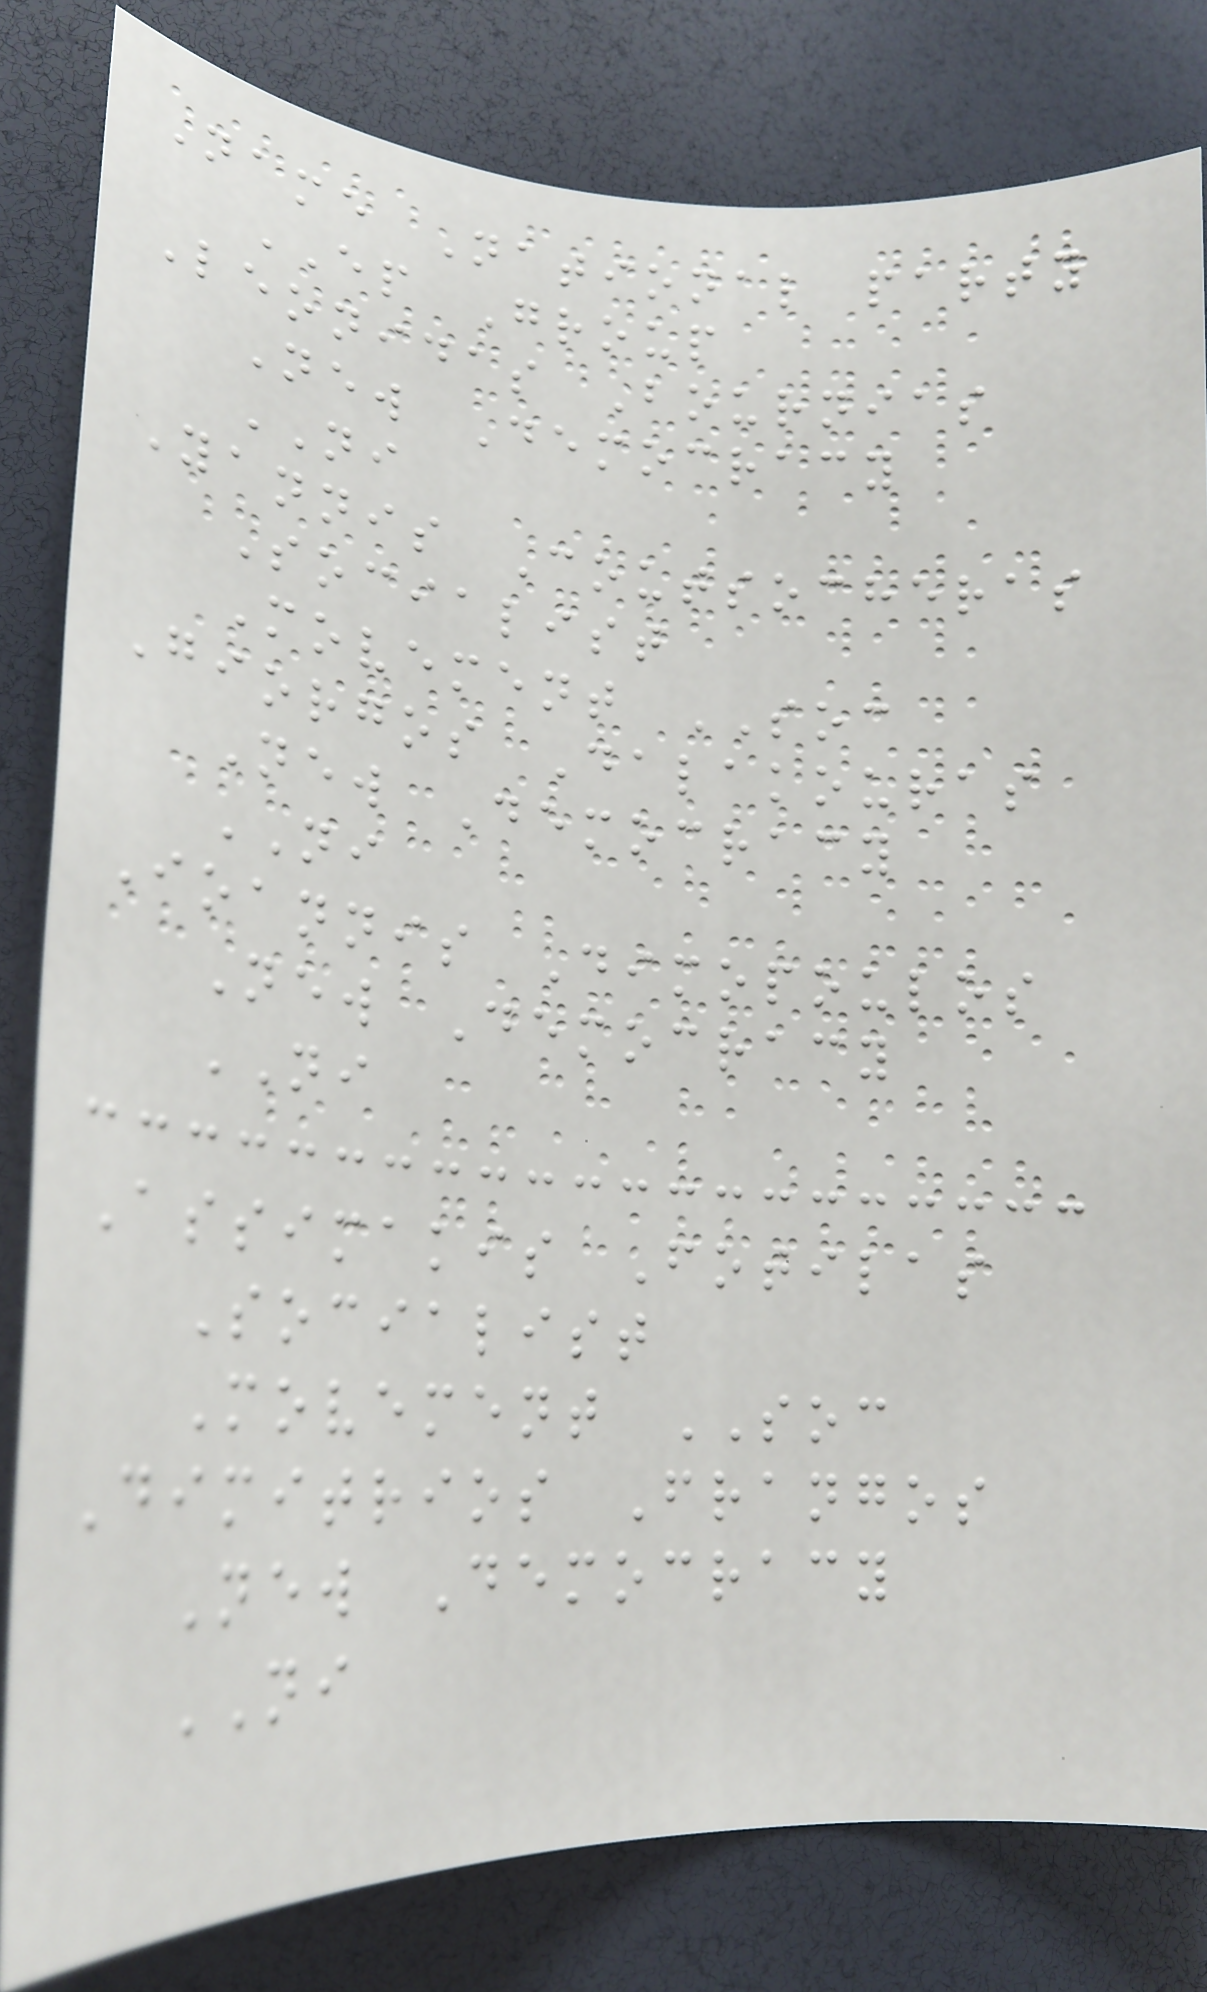Name National party
EP Group
Leonidas Bournias
New Democracy
NI
Yannis Coutsocheras
Socialist
Movement SOC
Giorgos Dalakouras
New Democracy
NI
Ioannis Dimopoulos
New Democracy
NI
Assimakis Fotilas
Socialist
Movement SOC
Dimitrios Frangos
New Democracy
NI
